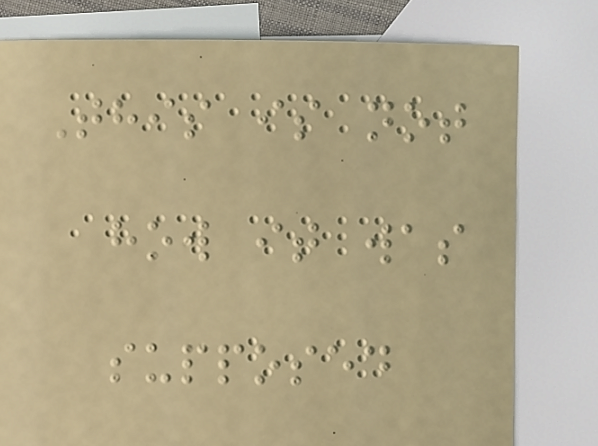This is not
how it was
supposed
